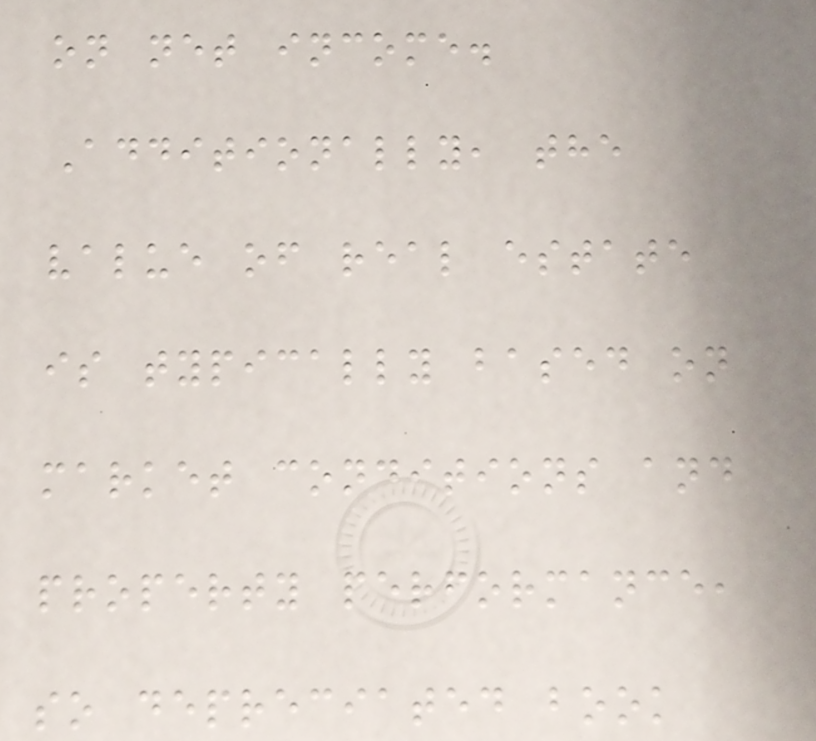on net income.
Additionally, the
value of real estate
is typically based on
market conditions and
property performance,
so depreciated book
